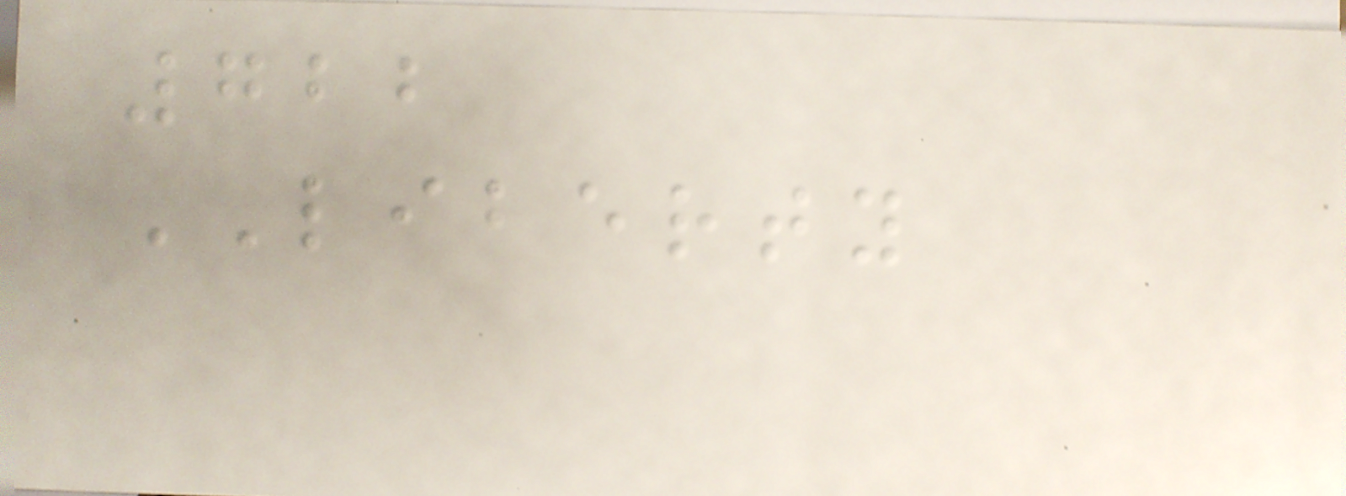722
LIBERTY
